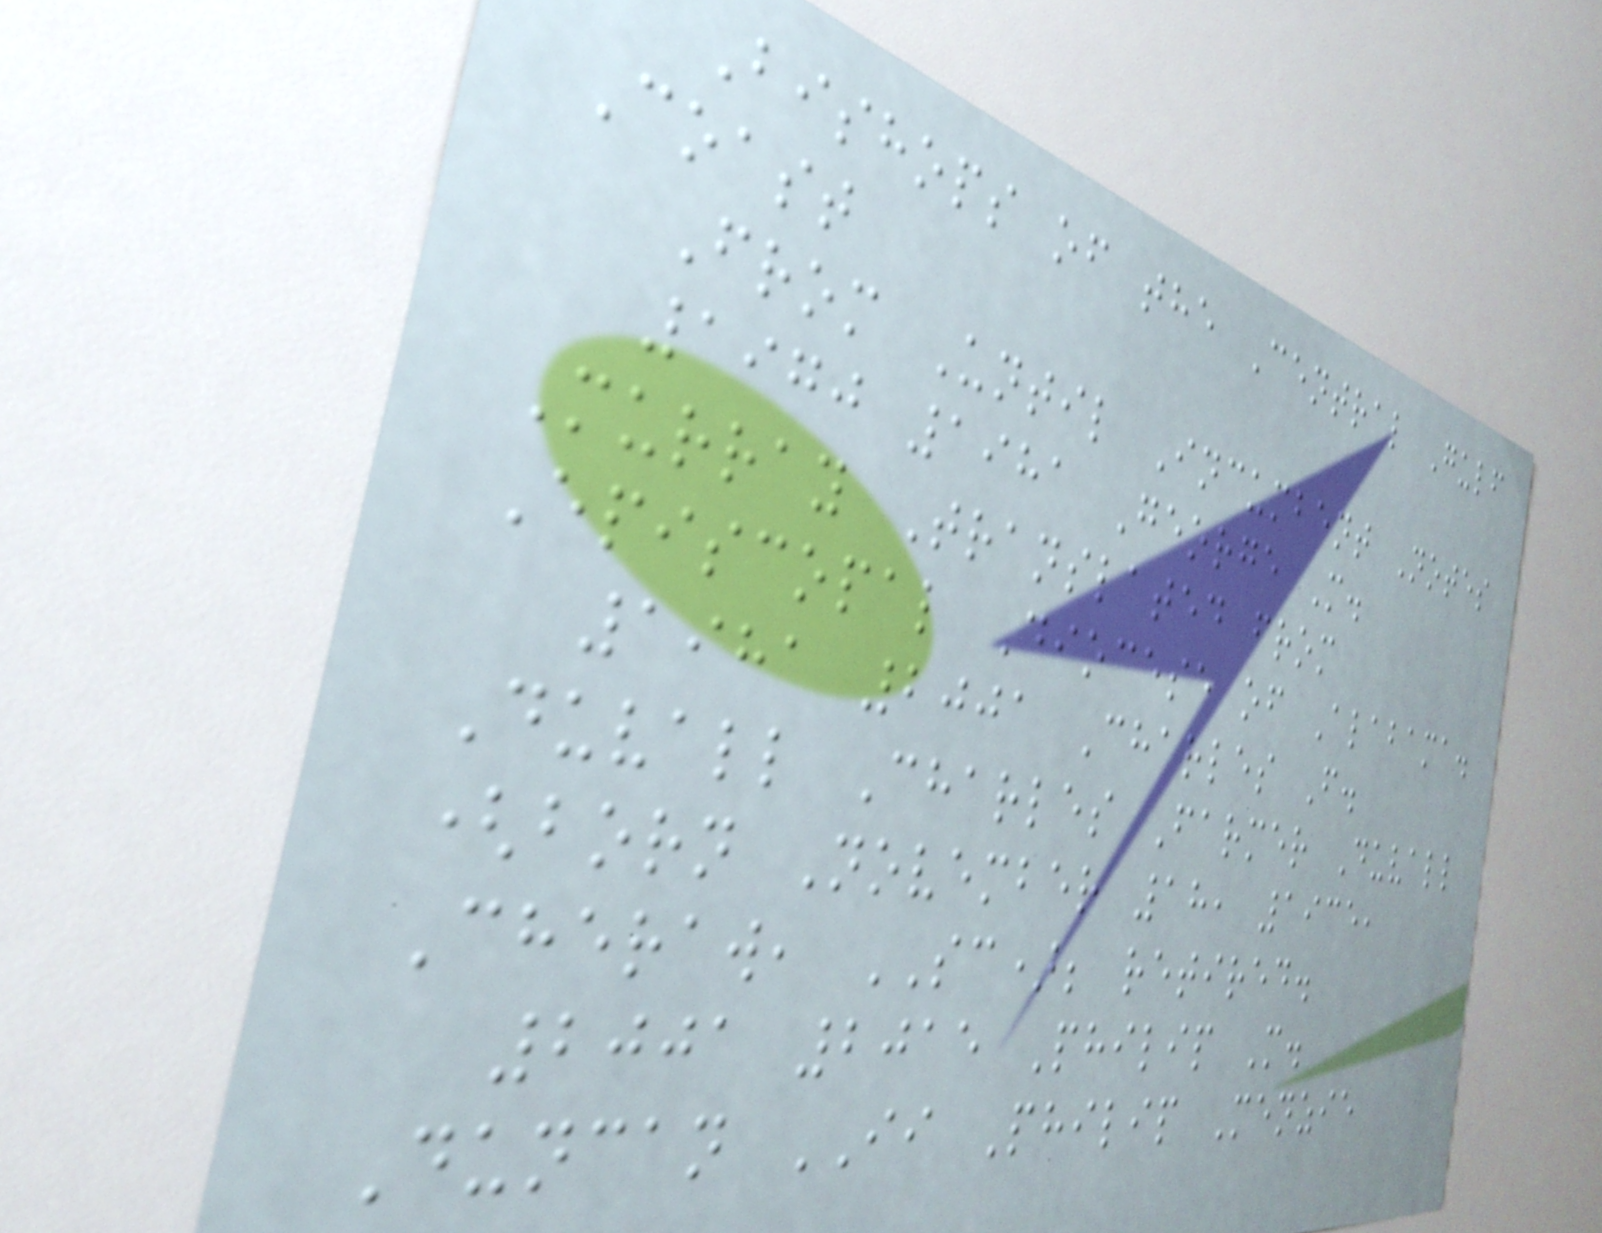Bishops of the Central Gulf
Coast
From Until Incumbent Notes
1970 1981 George M.
Murray Translated from
Episcopal Diocese of Alabama.
1981 2001 Charles F.
Duvall Charles Farmer Duvall
(born November 18, 1935,
Cheraw, SC); retired.
2001 2015 Philip M.
Duncan II Philip Menzie
